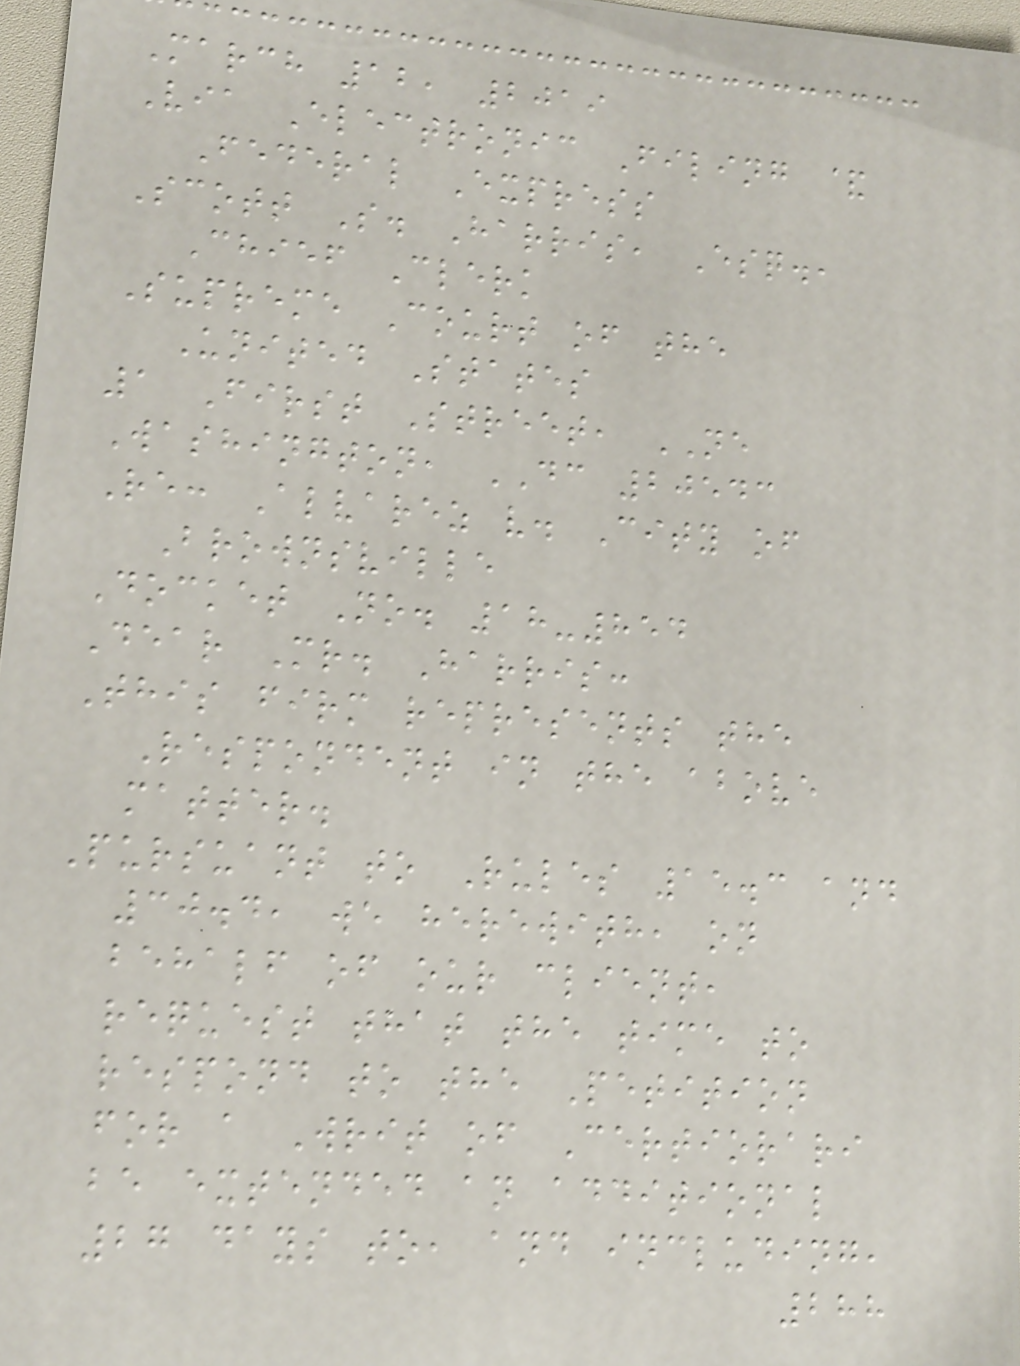March 12, 2019
Via Electronic Filing &
Federal Express
Scott S. Harris, Esq.,
Chief Clerk
Supreme Court of the
United States
1 First Street, NE
Washington, DC 20543
Re: Alvarez v. City of
Brownsville
Docket No. 18-854
Dear Mr. Harris:
This firm represents the
Respondent in the above
matter.
Pursuant to Rules 15.3 and
30.4, we herewith, on
behalf of our client,
request that the time to
respond to the Petition
for a Writ of Certiorari
be extended an additional
27 days to, and including,
288
